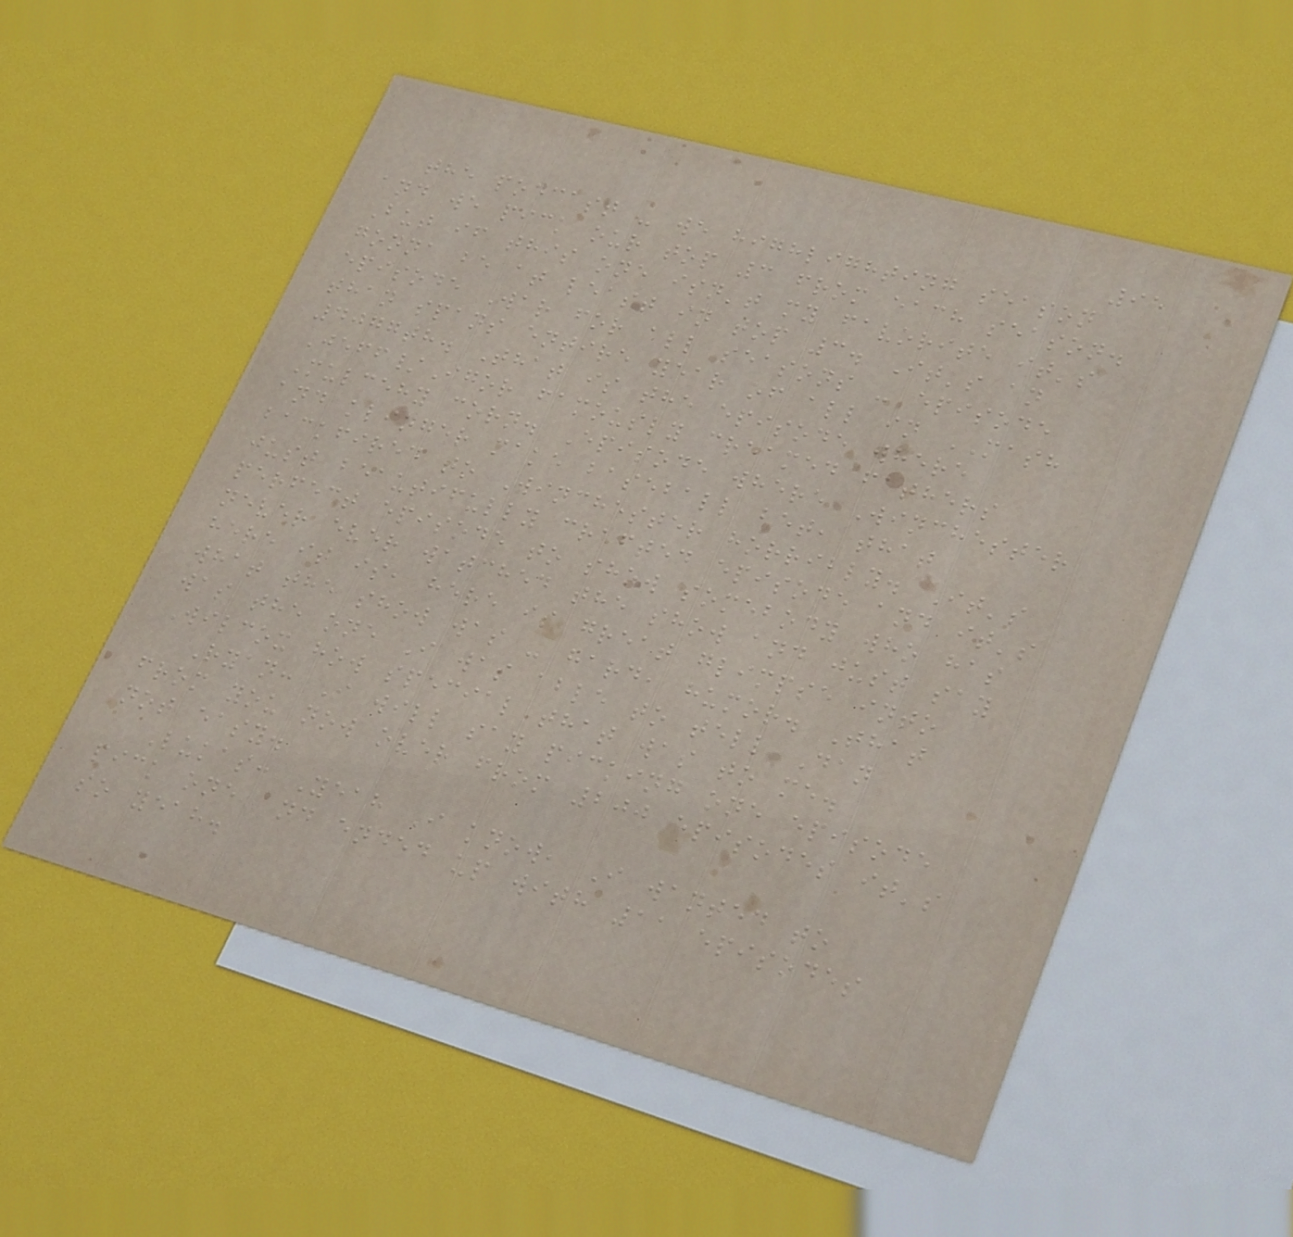95
the podcast - we highlighting season
and we pick our top 3 from each season.
But if this one isn't my favorite it's
gonna be at least in top 3. It's an
episode War for all seasons - episode
than spans entire year of all in MASH
4077th. That is the episode where
Jeff/Igor famously creamed fathers
Mulcehy corn. Episode where Winchester
and klinger make baseball bet, that
backfired to Winchester horribly. It's
just beautifully crafted episode and it's
perfect episode to show somebody who has
never ever watched the show and just say
here it is, here is great glimpse into
what the show was - hard, humor. That
was the one I was able to tell Dan
Wilcox how special that was to me.
Ryan: I will say picking one episode
from you now over from 200 episodes it's
not easy.
Lukas: Yeah I know, I wanted to
pick one and ended up with 11 episodes
so yeah.
